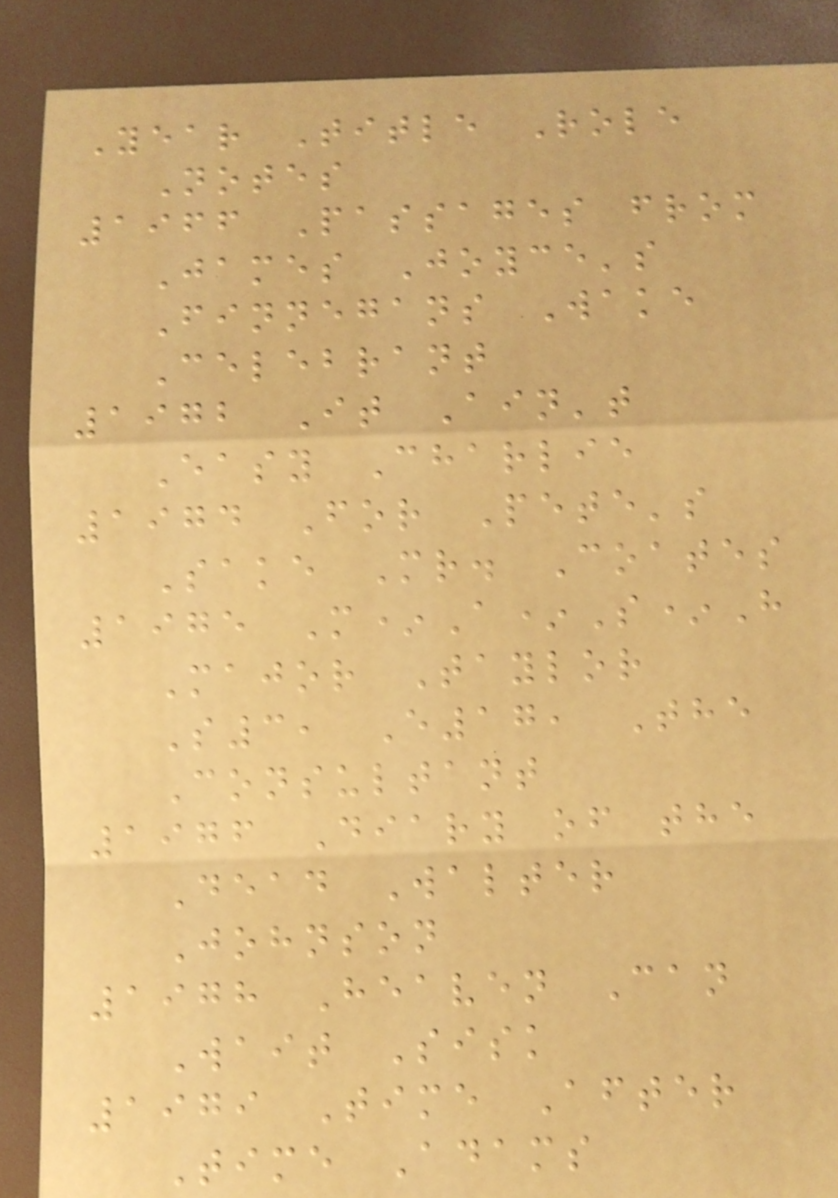Year Title Role
Notes
1966 Passages from
James Joyce's
Finnegans Wake
Celebrant
1972 It Ain't
Easy Charlie
1974 For Pete's
Sake Mr. Coates
1975 M*A*S*H
Major Taylor
S3, E17, The
Consultant
1976 Diary of the
Dead Walter
Johnson
1978 Heaven Can
Wait Sisk
1979 Time After
Time Adams
